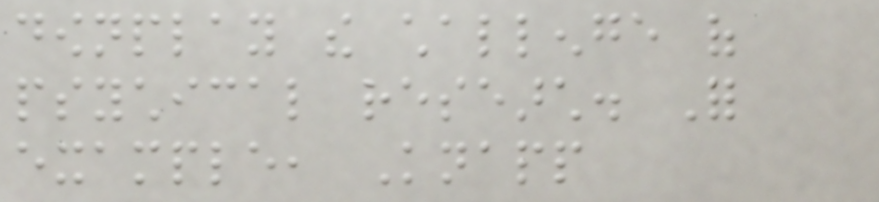downplay the challenge of
psychical research. For
example, Knapp
